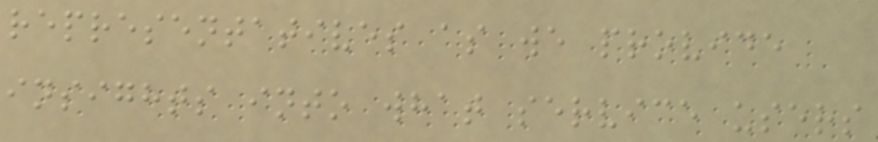representatives as we provide
insights into what service users
